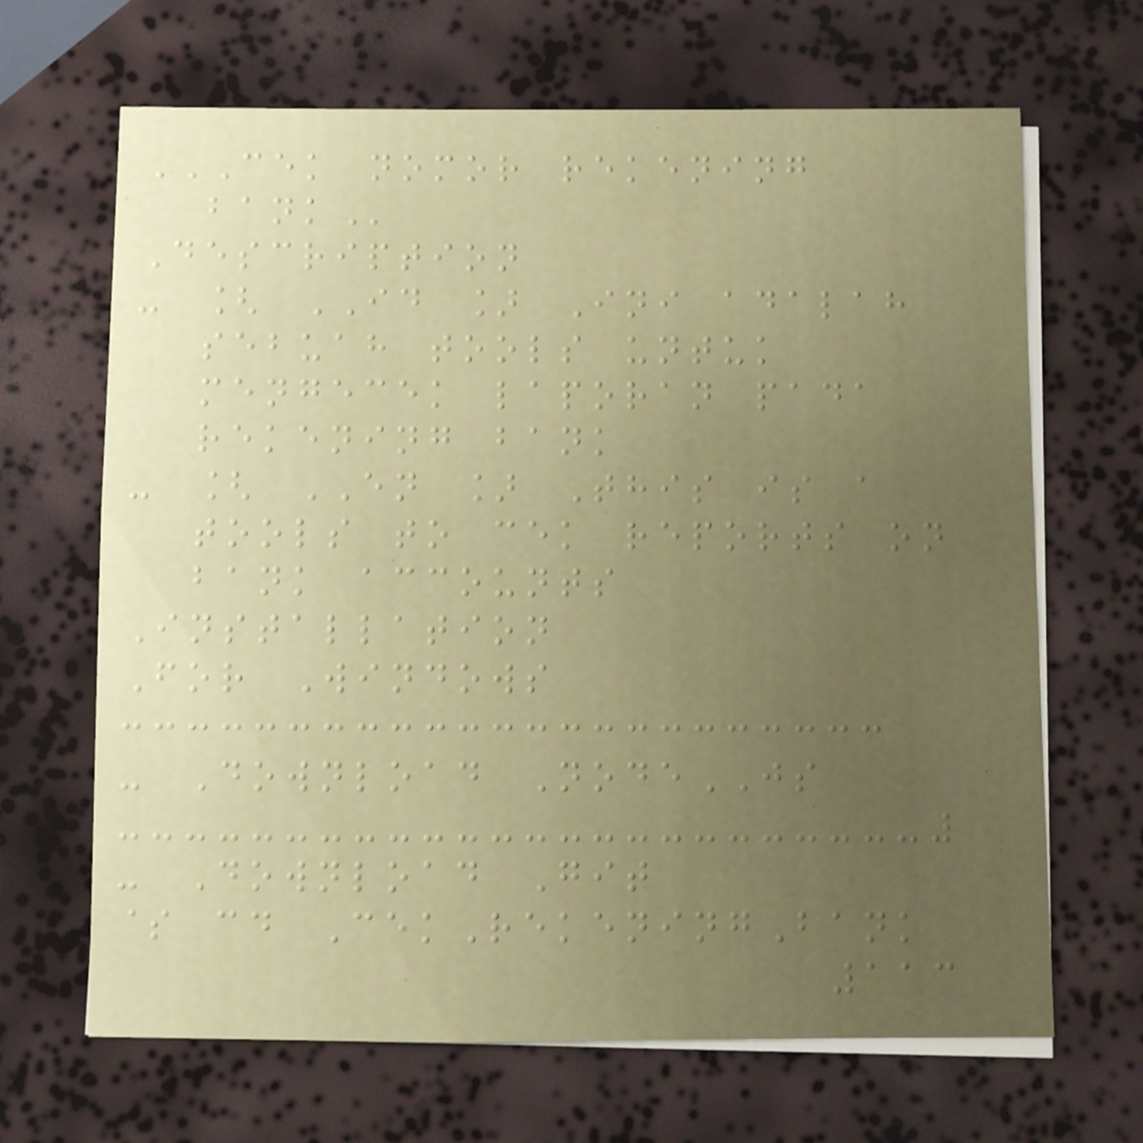CEK NOMOR REKENING
BANK
Description
- [ ID ] Ini adalah
sebuah tools untuk
mengecek laporan pada
rekening bank
- [ EN ] This is a
tools to cek reports on
bank accounts
Installation
For Windows
- Download NodeJS
- Download Git
$ cd CekRekeningBank
113
